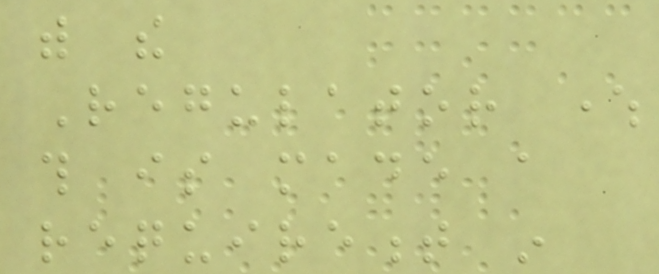with the
Regulator where
this is made a
requirement in
